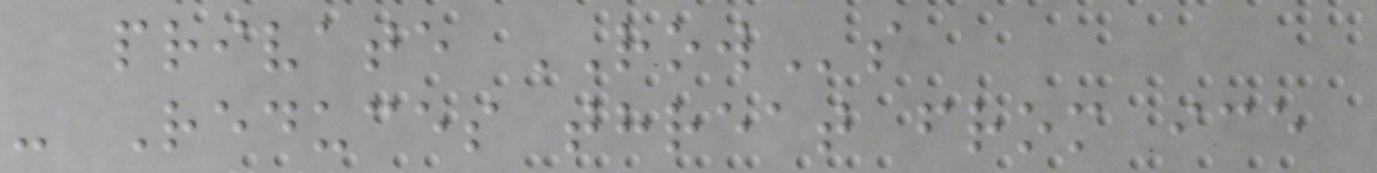private ROWs
- Reduces threat from ice
